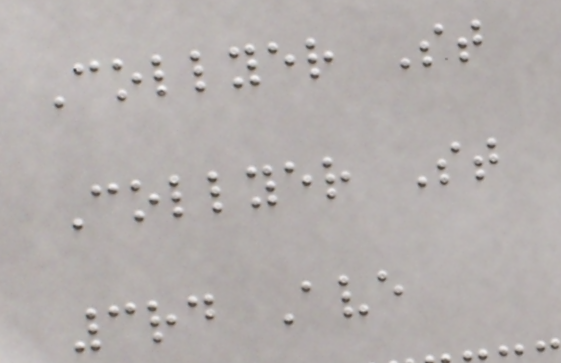Collyer St
Collyer St
3rd Ave
